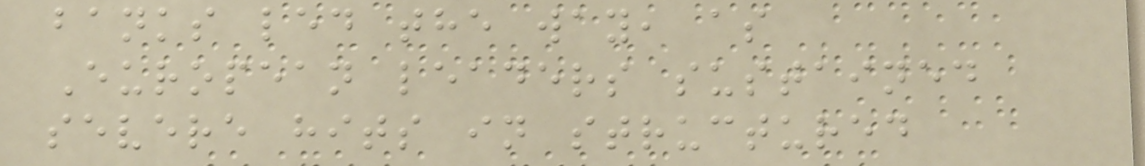banks led the way, as
European leaders sustained
severe hits in structured
